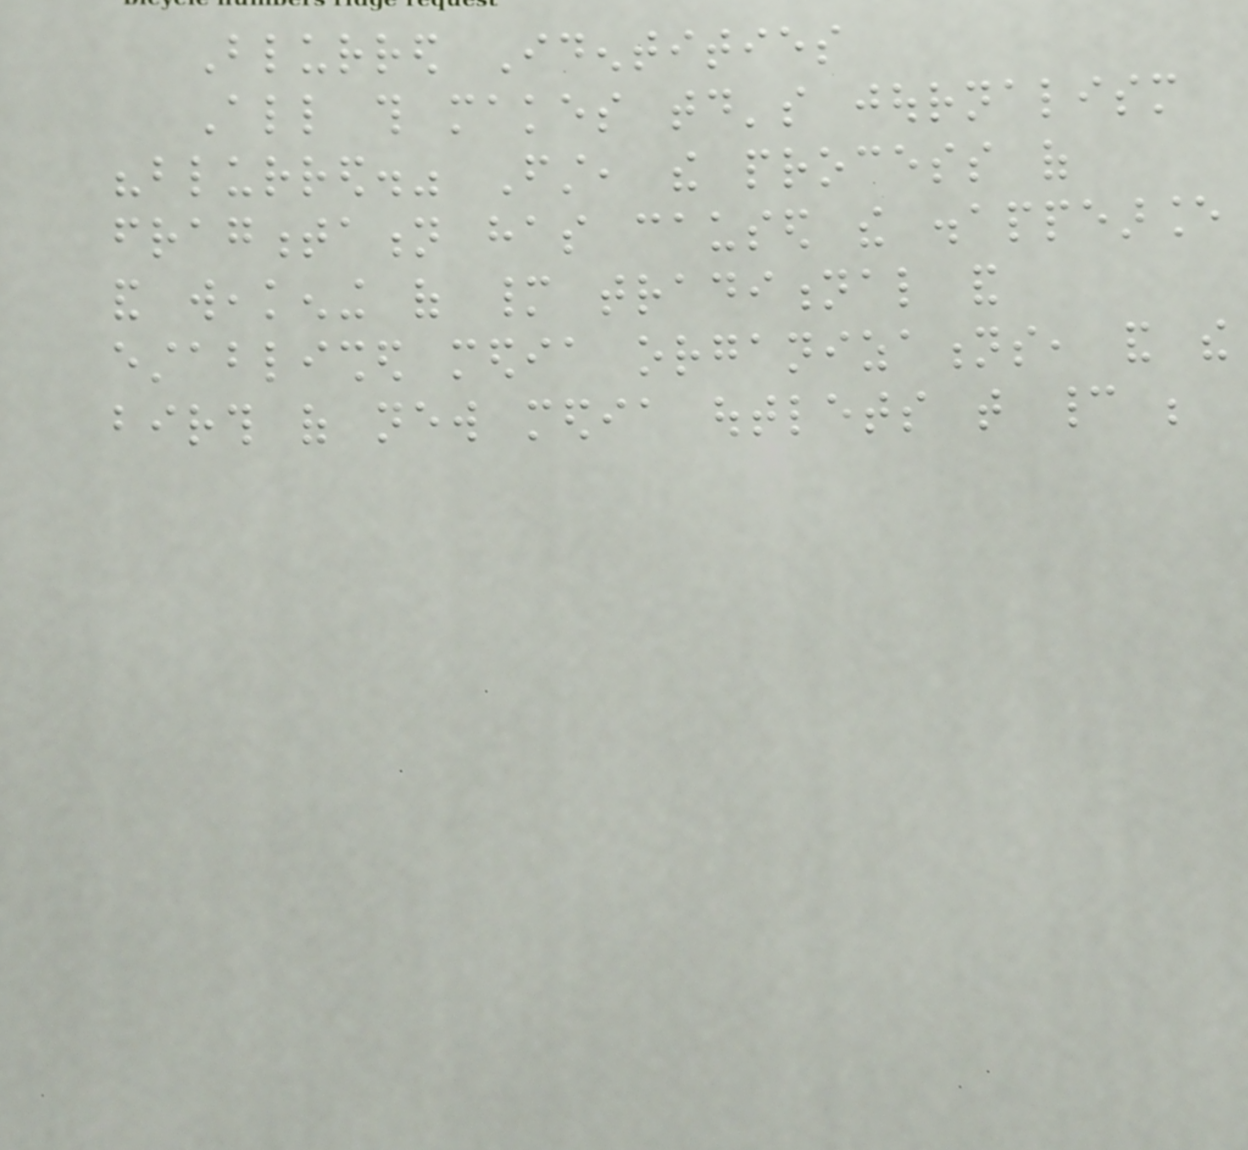Blurred Identities
All this makes today's journalism
"blurred." First, the process of
fragmentation has caused the disappearance
and weakening of many traditional and
established media organizations, and the
birth of new media outlets that cannot be
